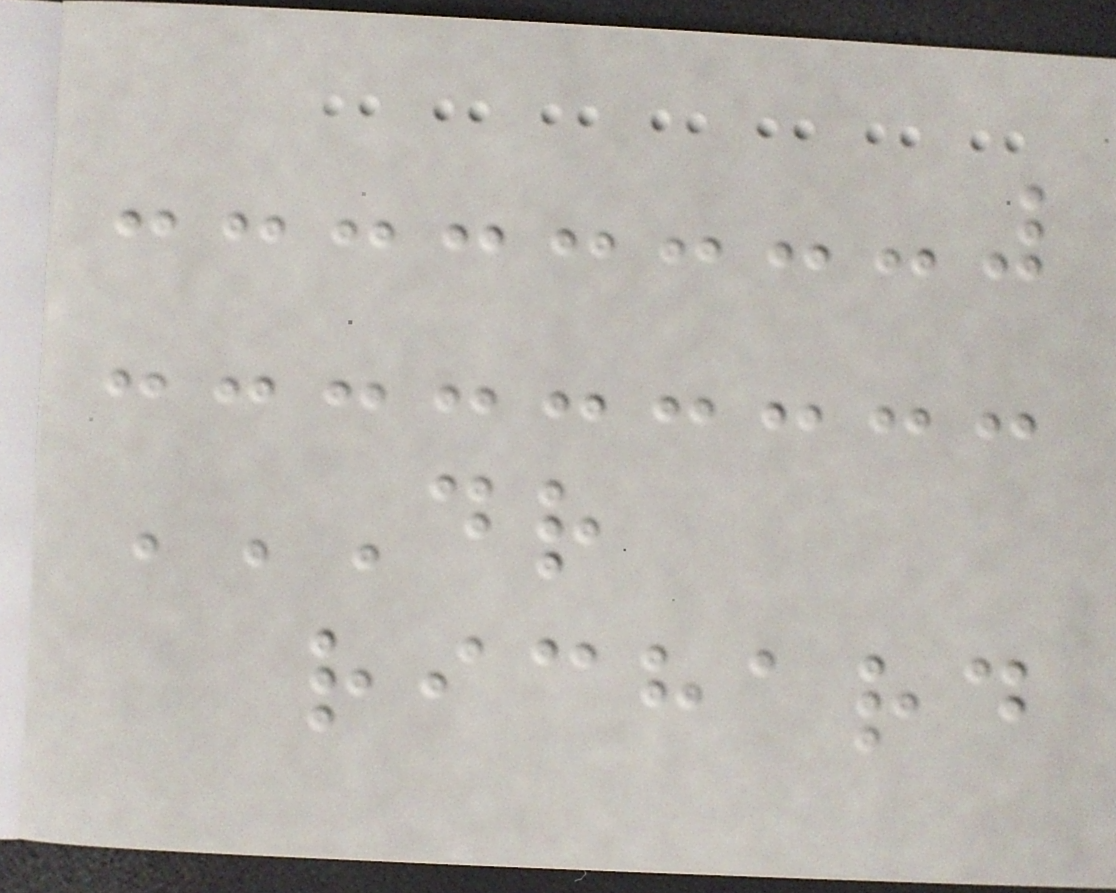DR
RICHARD
